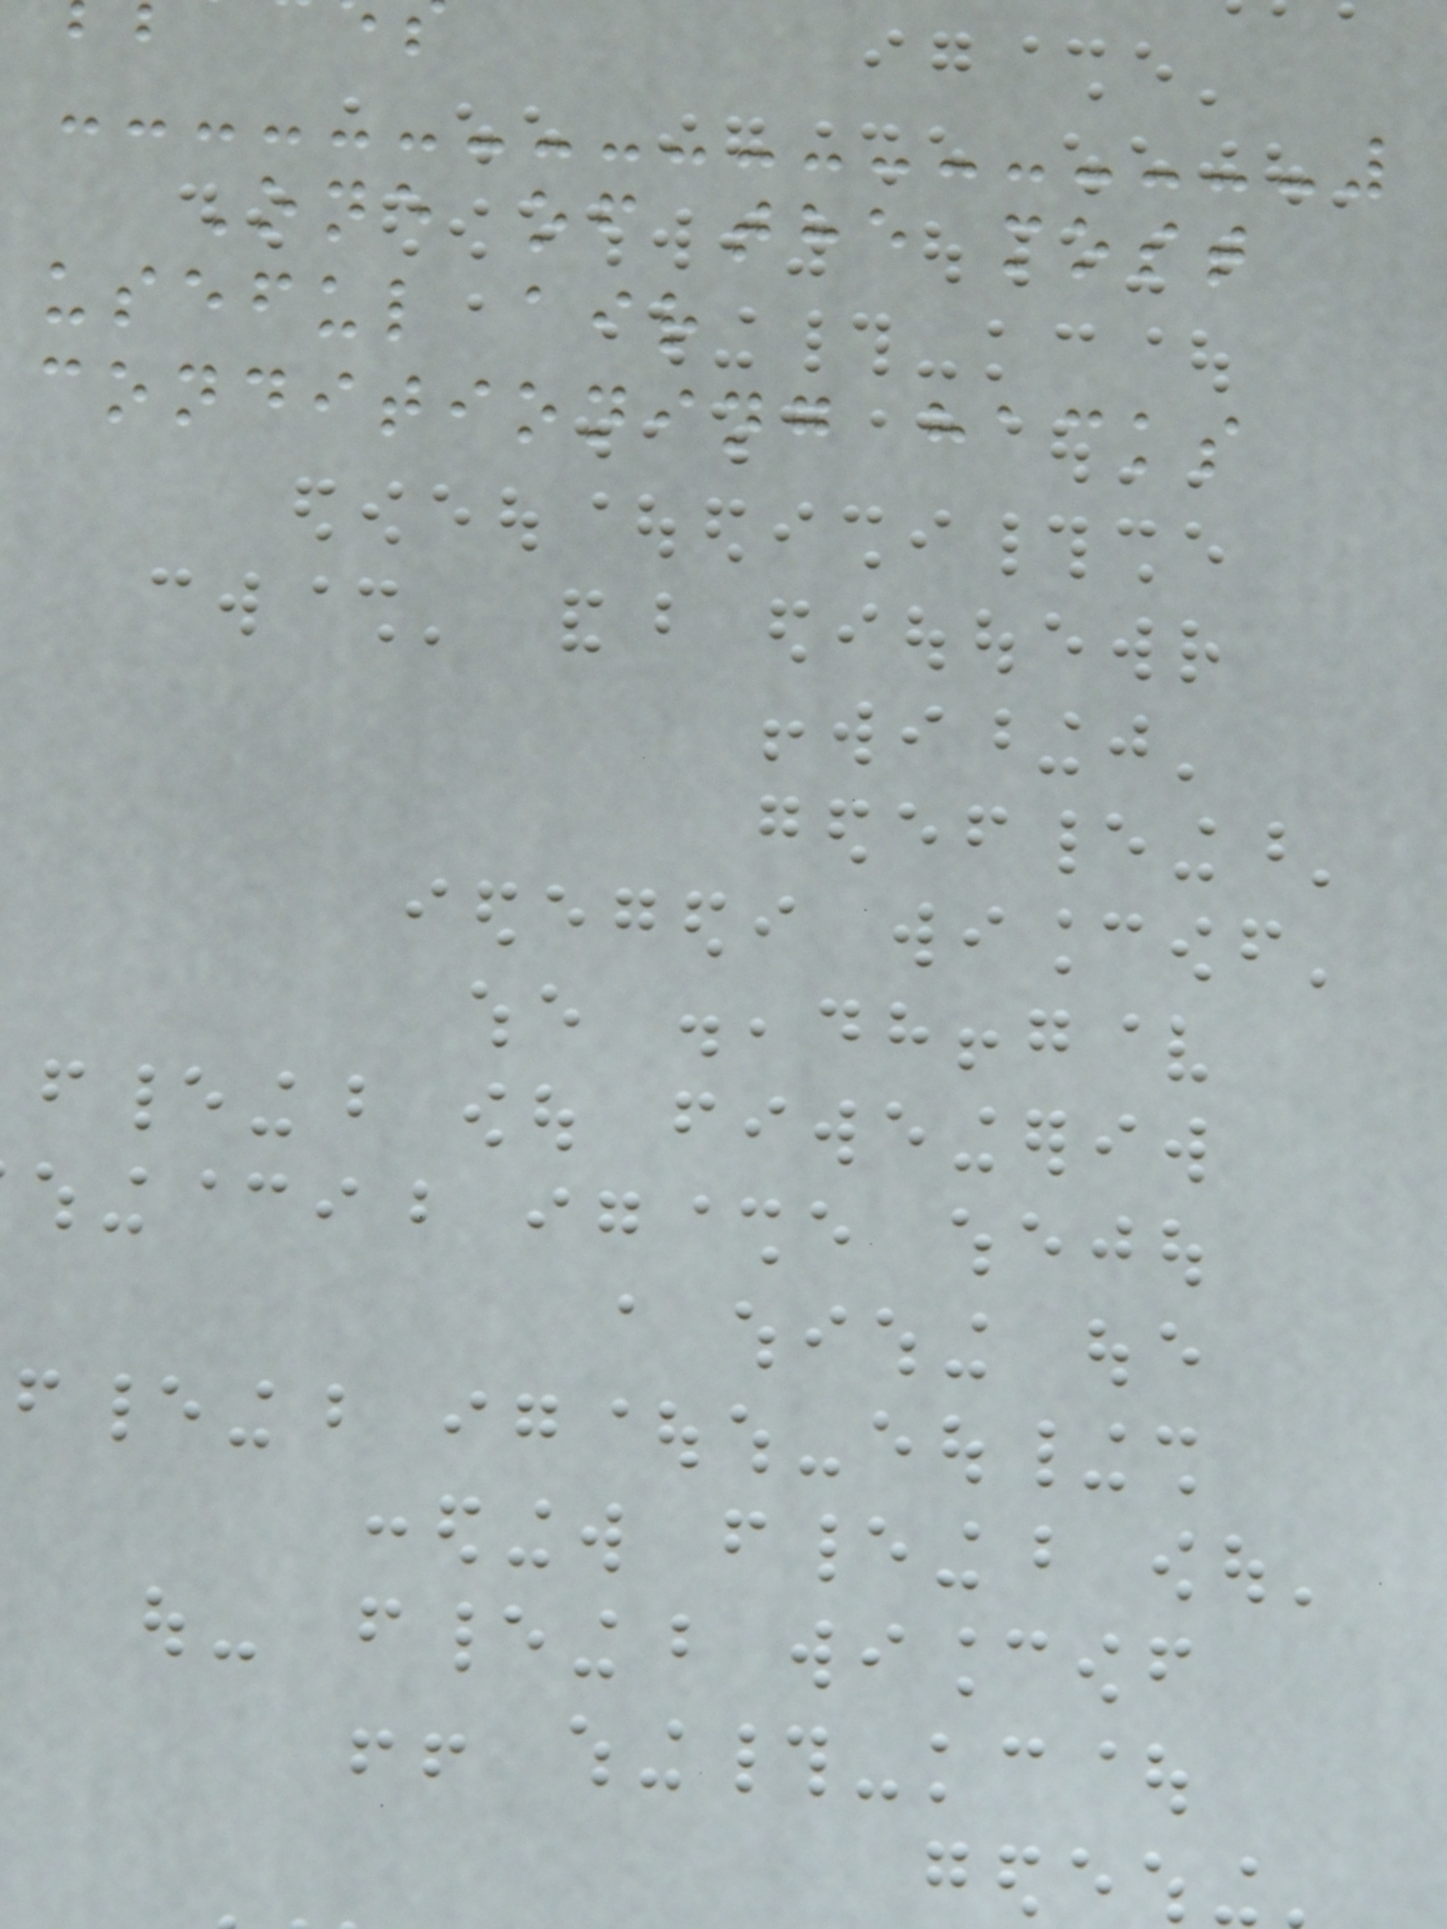One of the most
useful air
conditioning hacks
